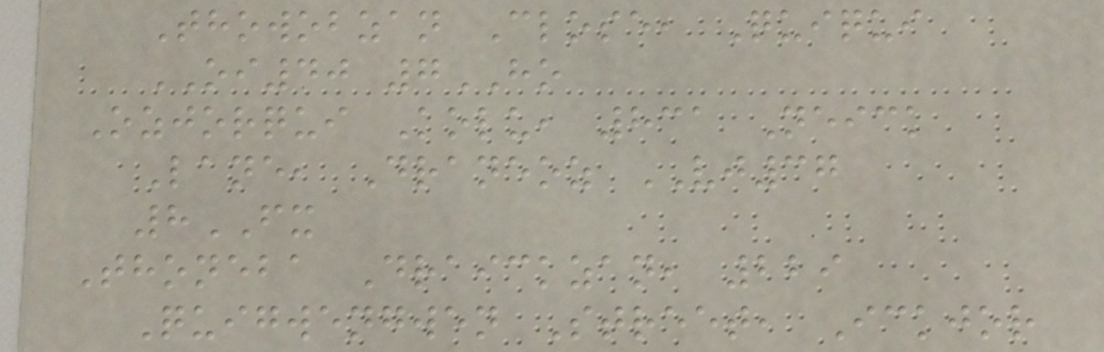Thowobzan Close, Quiqui
OI40 7HO
Ozjorqui Kolu, 831 Neick
Lane, Draneoz VJ37
8FX
Thoneba Draickzan, 229
Quigwengwen Street, Ickjor
